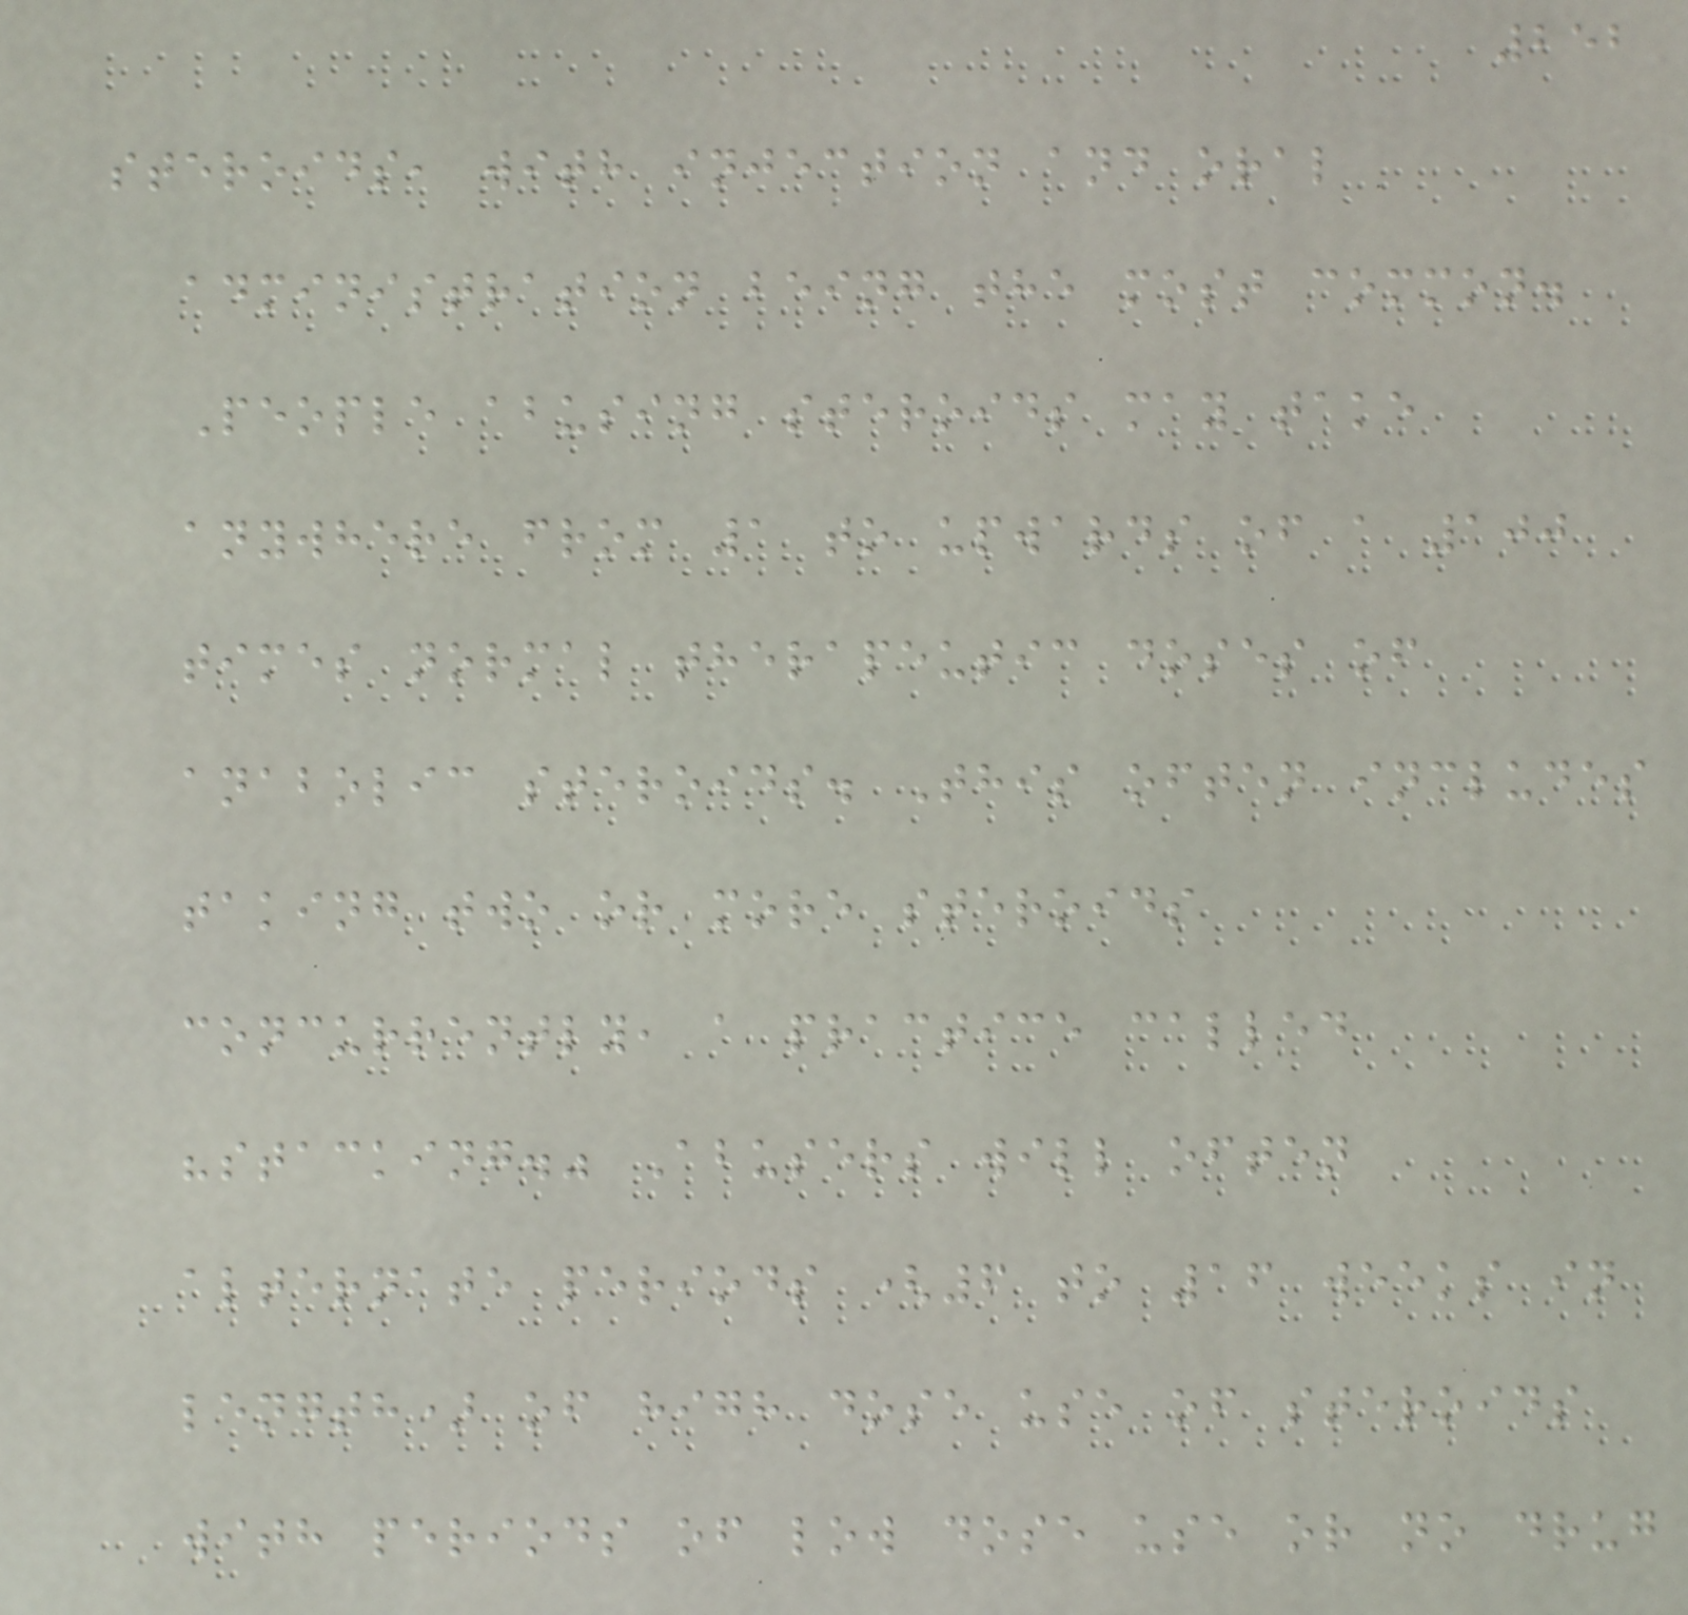252
steroids, with injection and oral
administration being the most common.
People abusing steroids may take
anywhere from 1 to upwards of a 100
times normal therapeutic doses of
anabolic steroids. This often includes
taking two or more steroids
concurrently, a practice called
"stacking." Abusers will often
alternate periods (6 to 16 weeks in
length) of high dose use of steroids
with periods of low dose use or no drug
